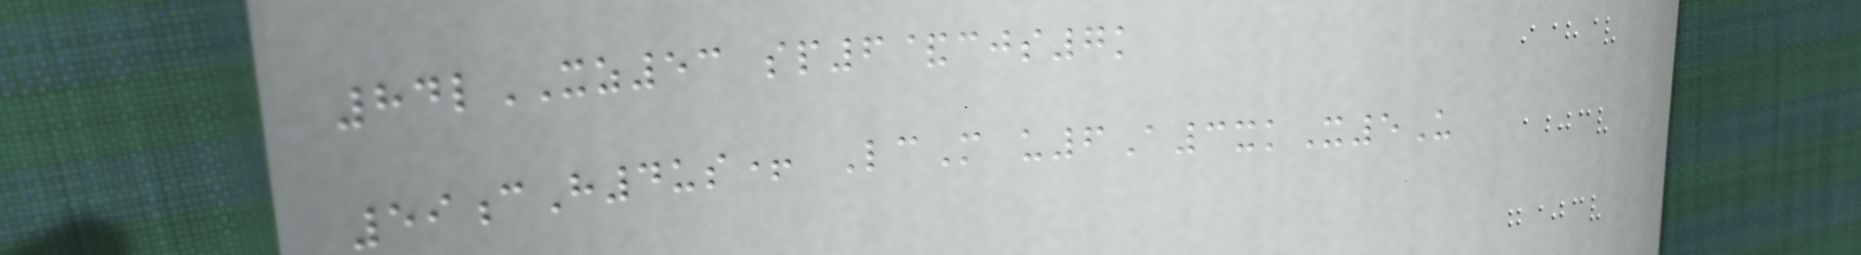84lXZ53 sp6&cjs7k
59cH4us+ LcM u6A3xkX5U
